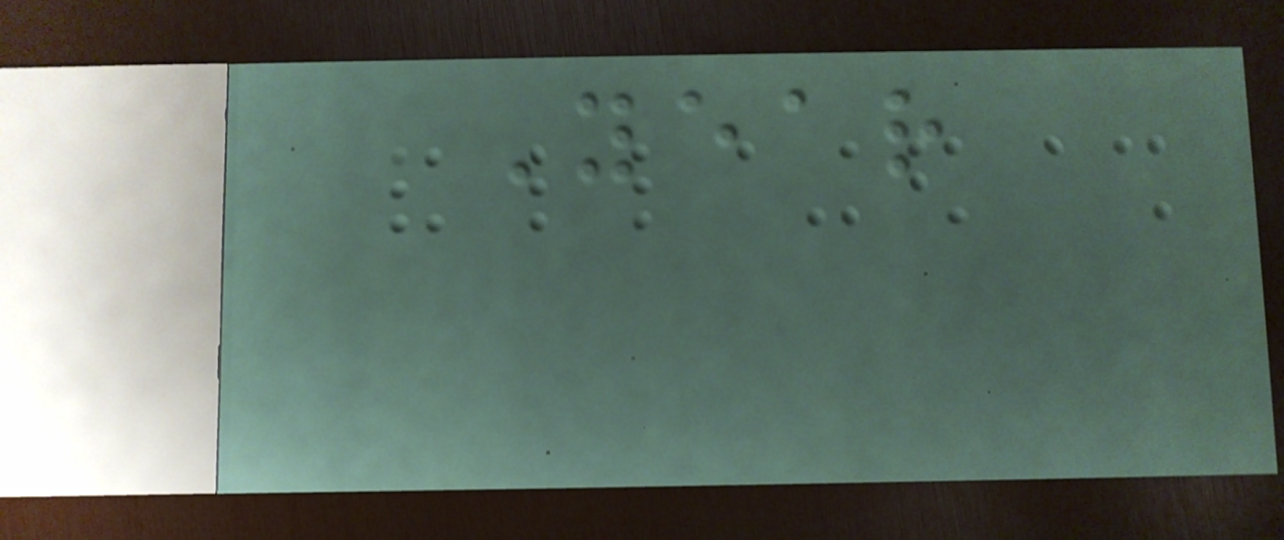Year
